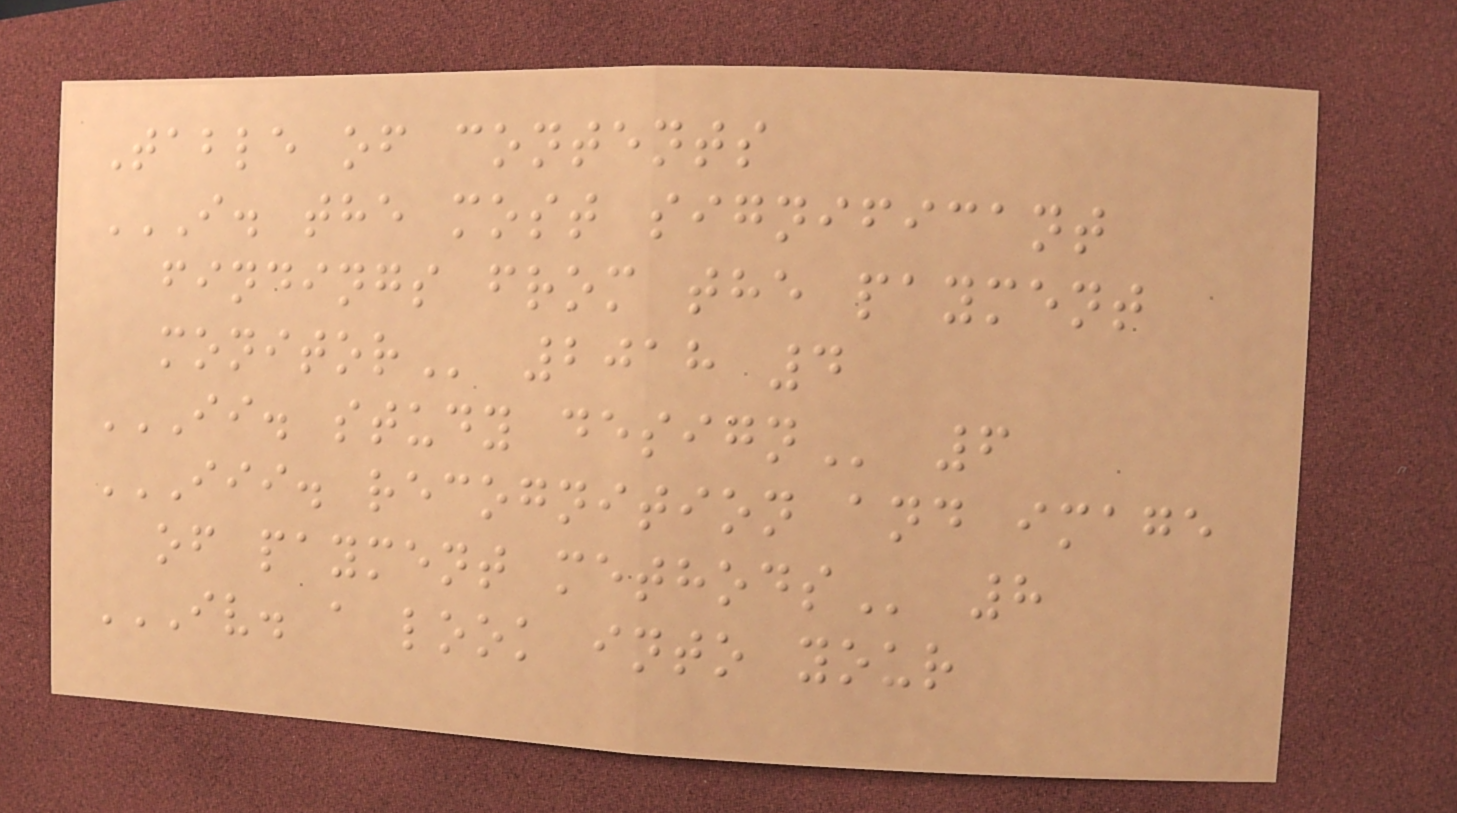Table of contents
I. THE MOST SIGNIFICANT
FINDINGS FROM THE PAYMENT
MONITOR 2018 4
II. STUDY DESIGN 6
III. RECOGNITION AND IMAGE
OF PAYMENT METHODS 8
IV. A LOOK INTO YOUR
